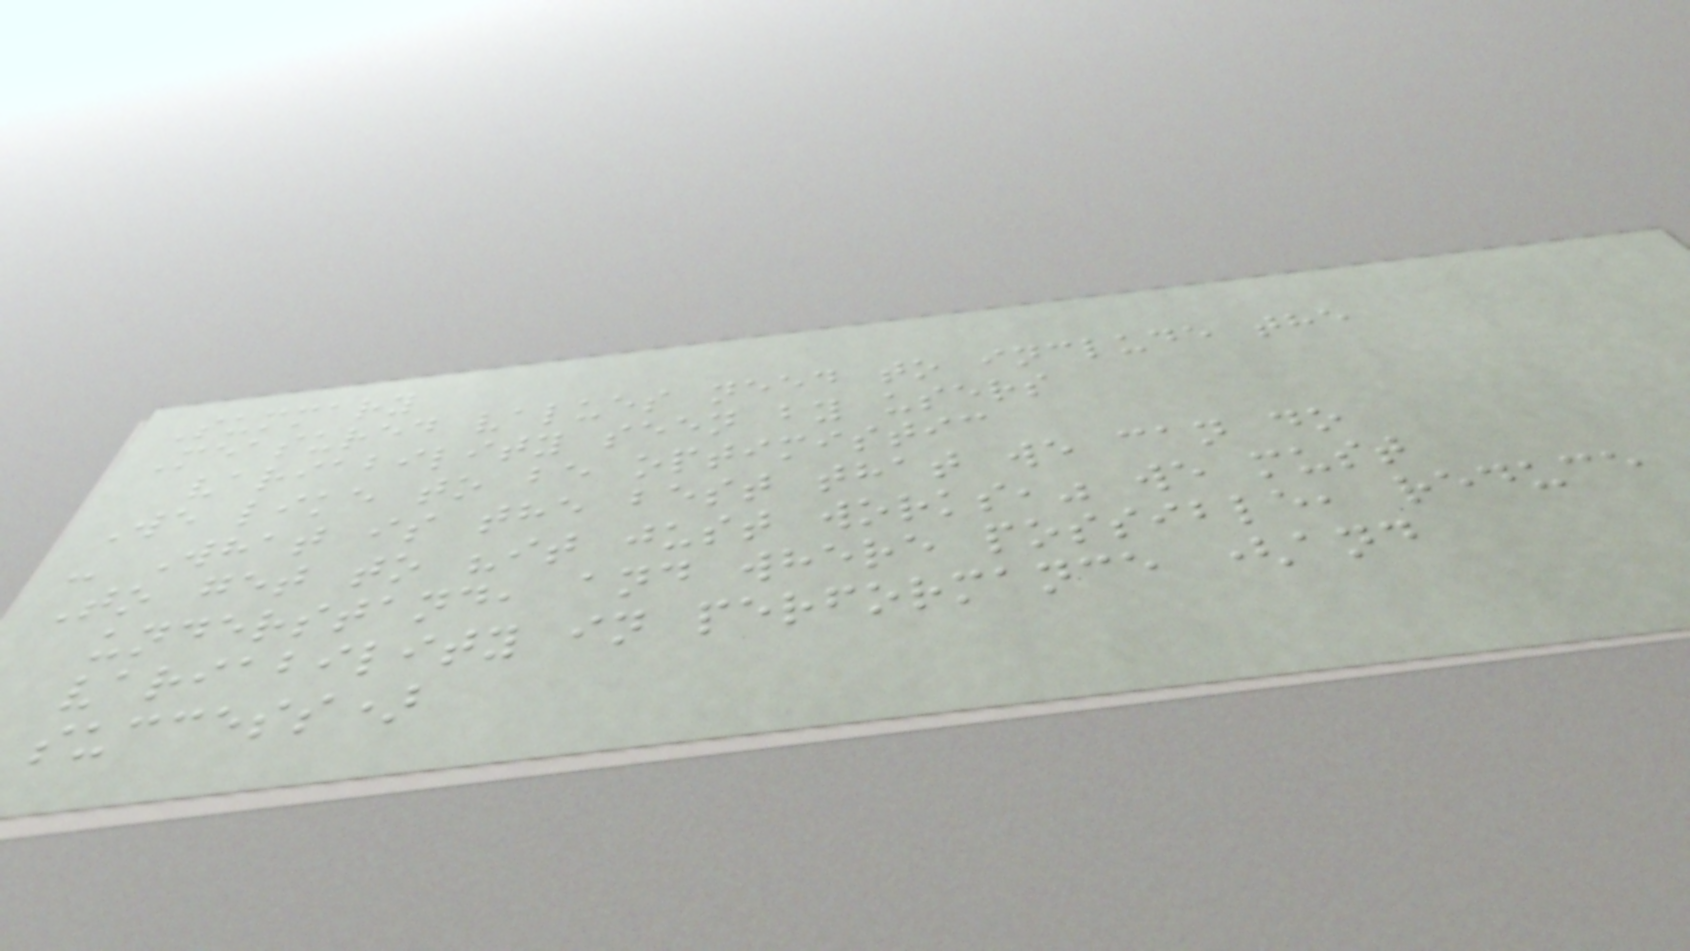Summary
Measured values need to include the
variability seen by users
We like to be optimistic
- What is the best that we can do
To get to "it just works," we must
understand, and where possible, reduce
variability in performance (and
success)
